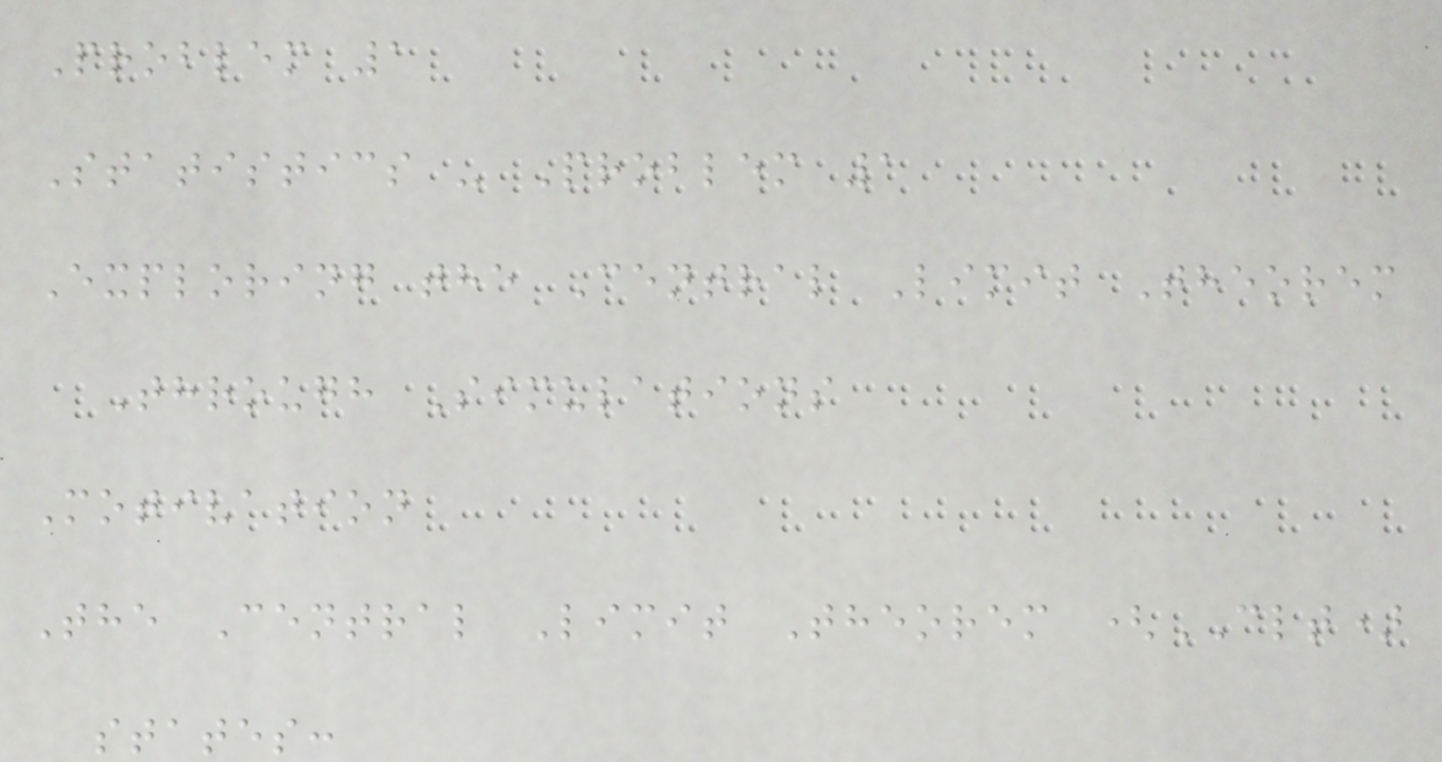Problem 1
Statistics - Problem 1
Exploring the Central Limit Theorem
Through Simulations
Motivation
The Central Limit Theorem (CLT)
states:
